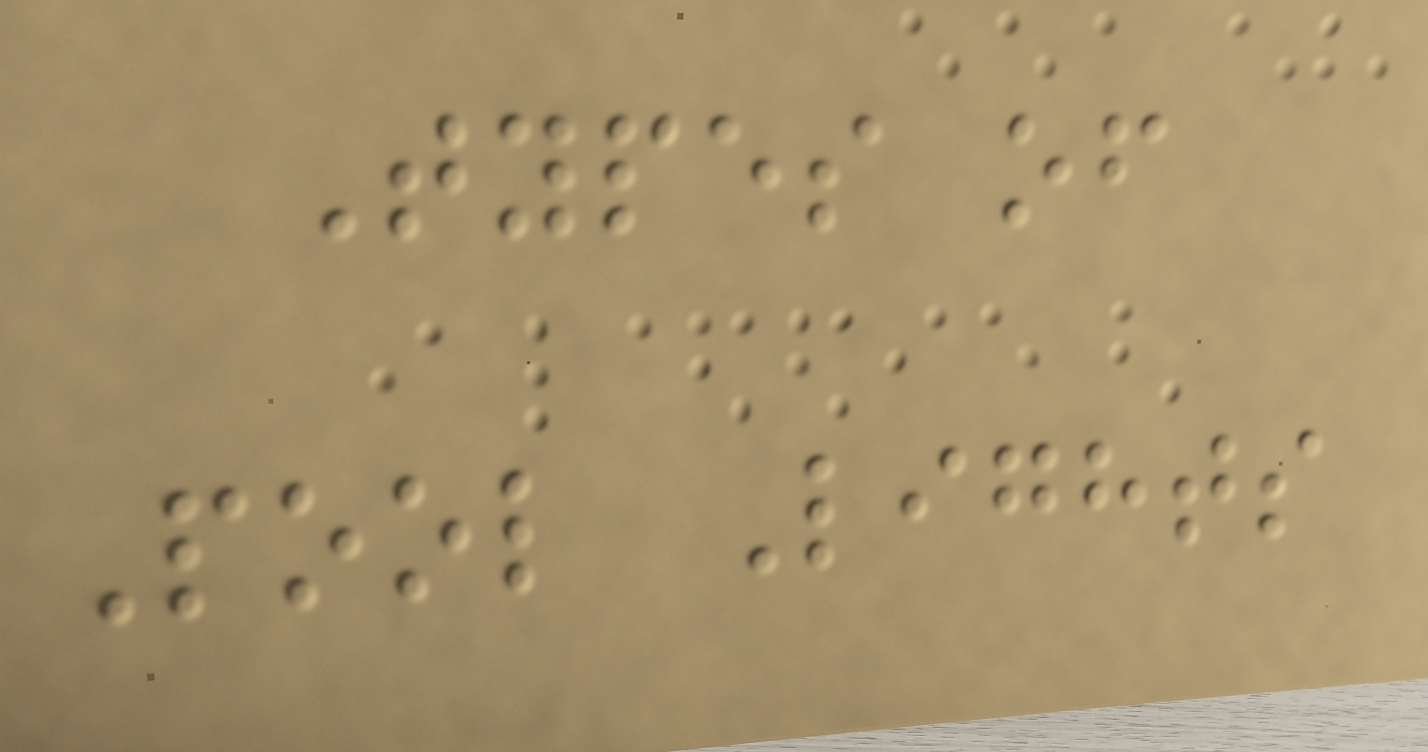Types of
Pool Lights
